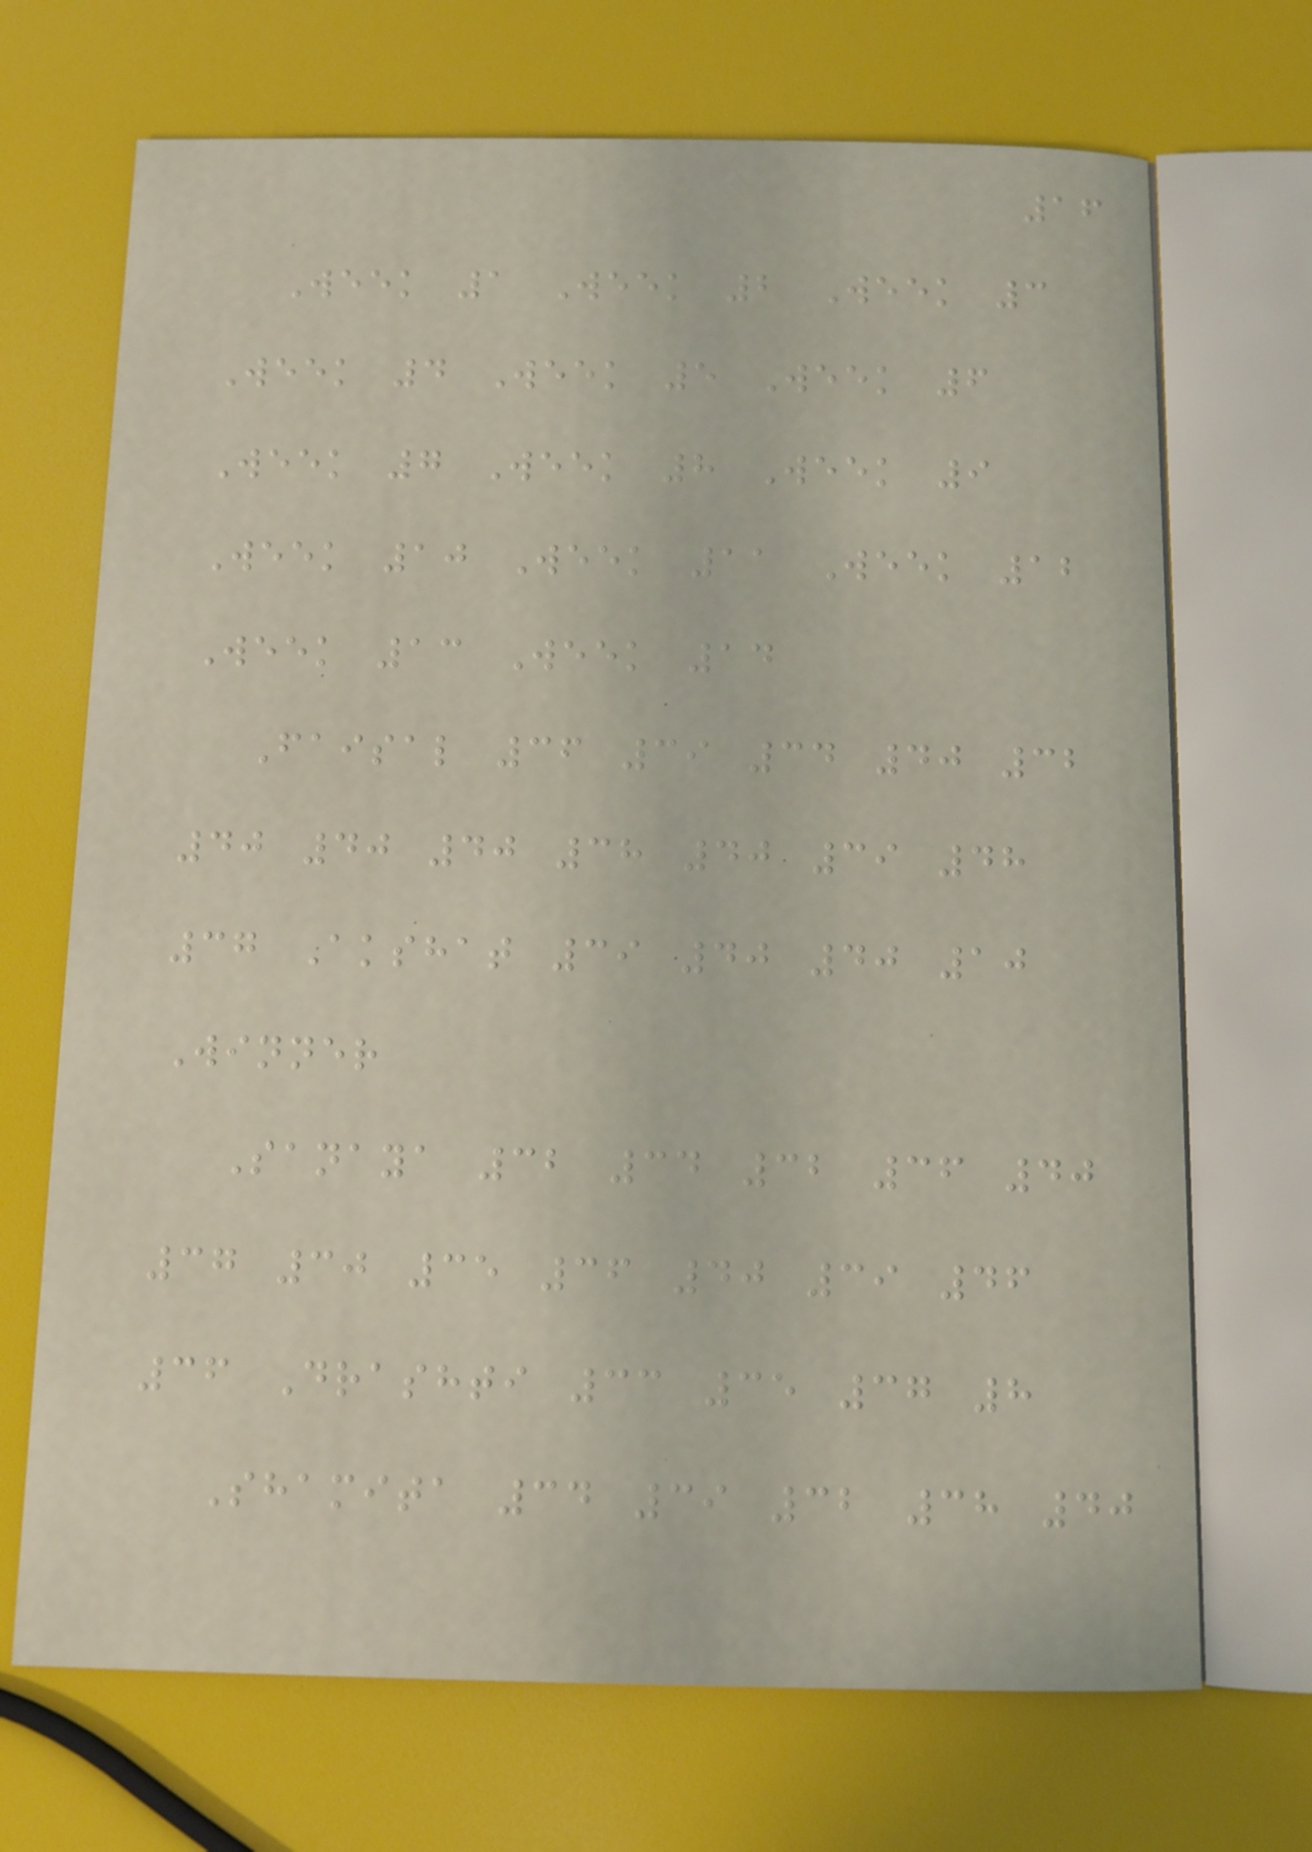16
Week 1 Week 2 Week 3
Week 4 Week 5 Week 6
Week 7 Week 8 Week 9
Week 10 Week 11 Week 12
Week 13 Week 14
Faisal 36 39 34 40 32
40 40 40 38 40 39 48
37 Akshat 39 40 40 10
Winner
Sanaya 32 34 32 36 40
37 30 35 36 40 39 46
36 Drashti 33 35 37 8
Shamita 34 39 32 38 40
